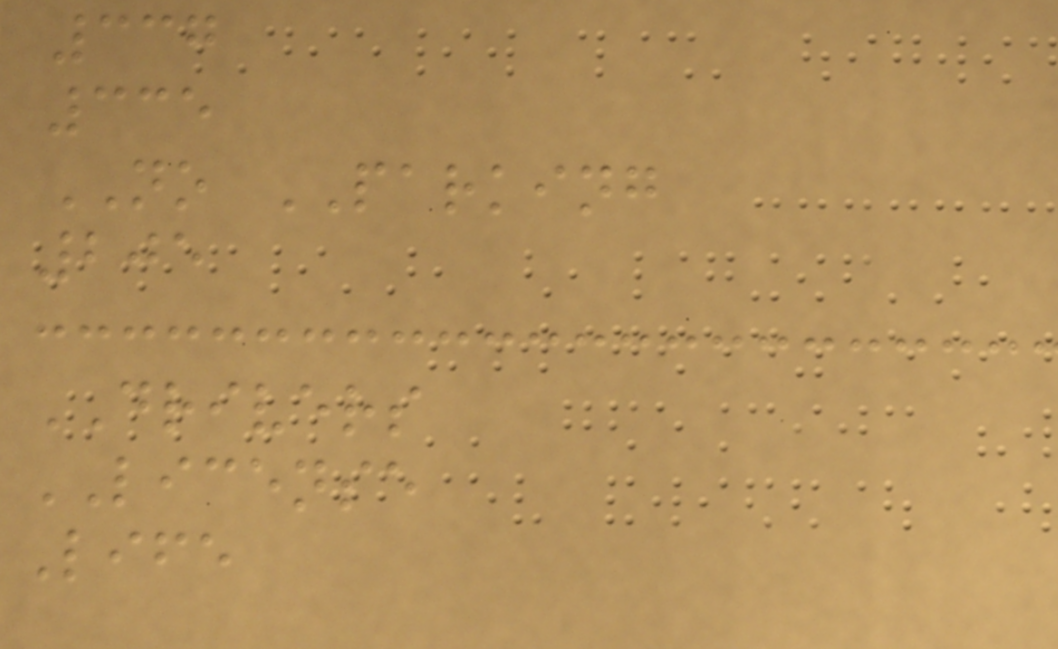337
335
NO PARKING
205
DRIVERS
LICENSE
Life
